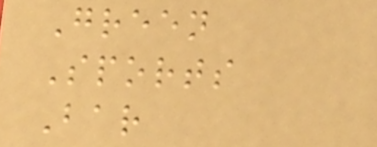Green
Sports
Bar
